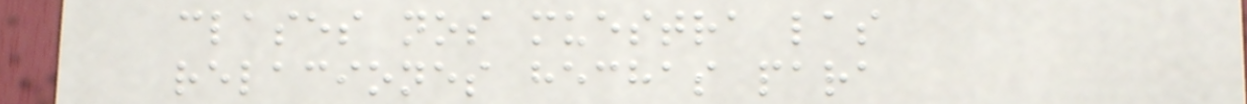clases nos muestra las
relaciones hechas para
